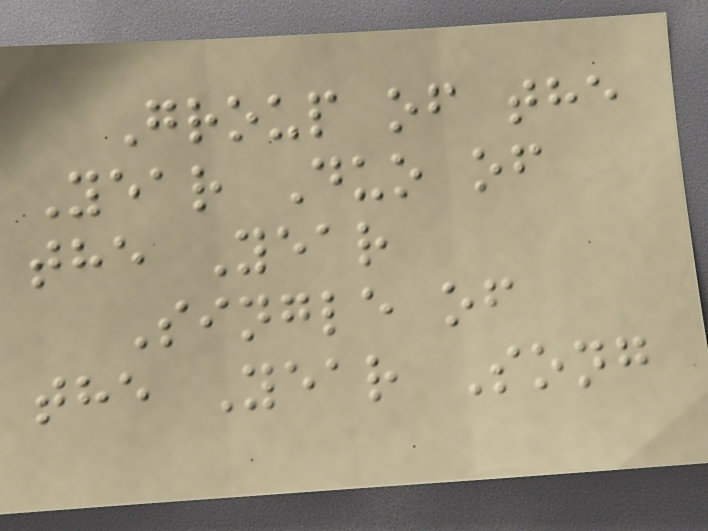Group of the
Year Duo of
the Year
Single of
the Year Song
